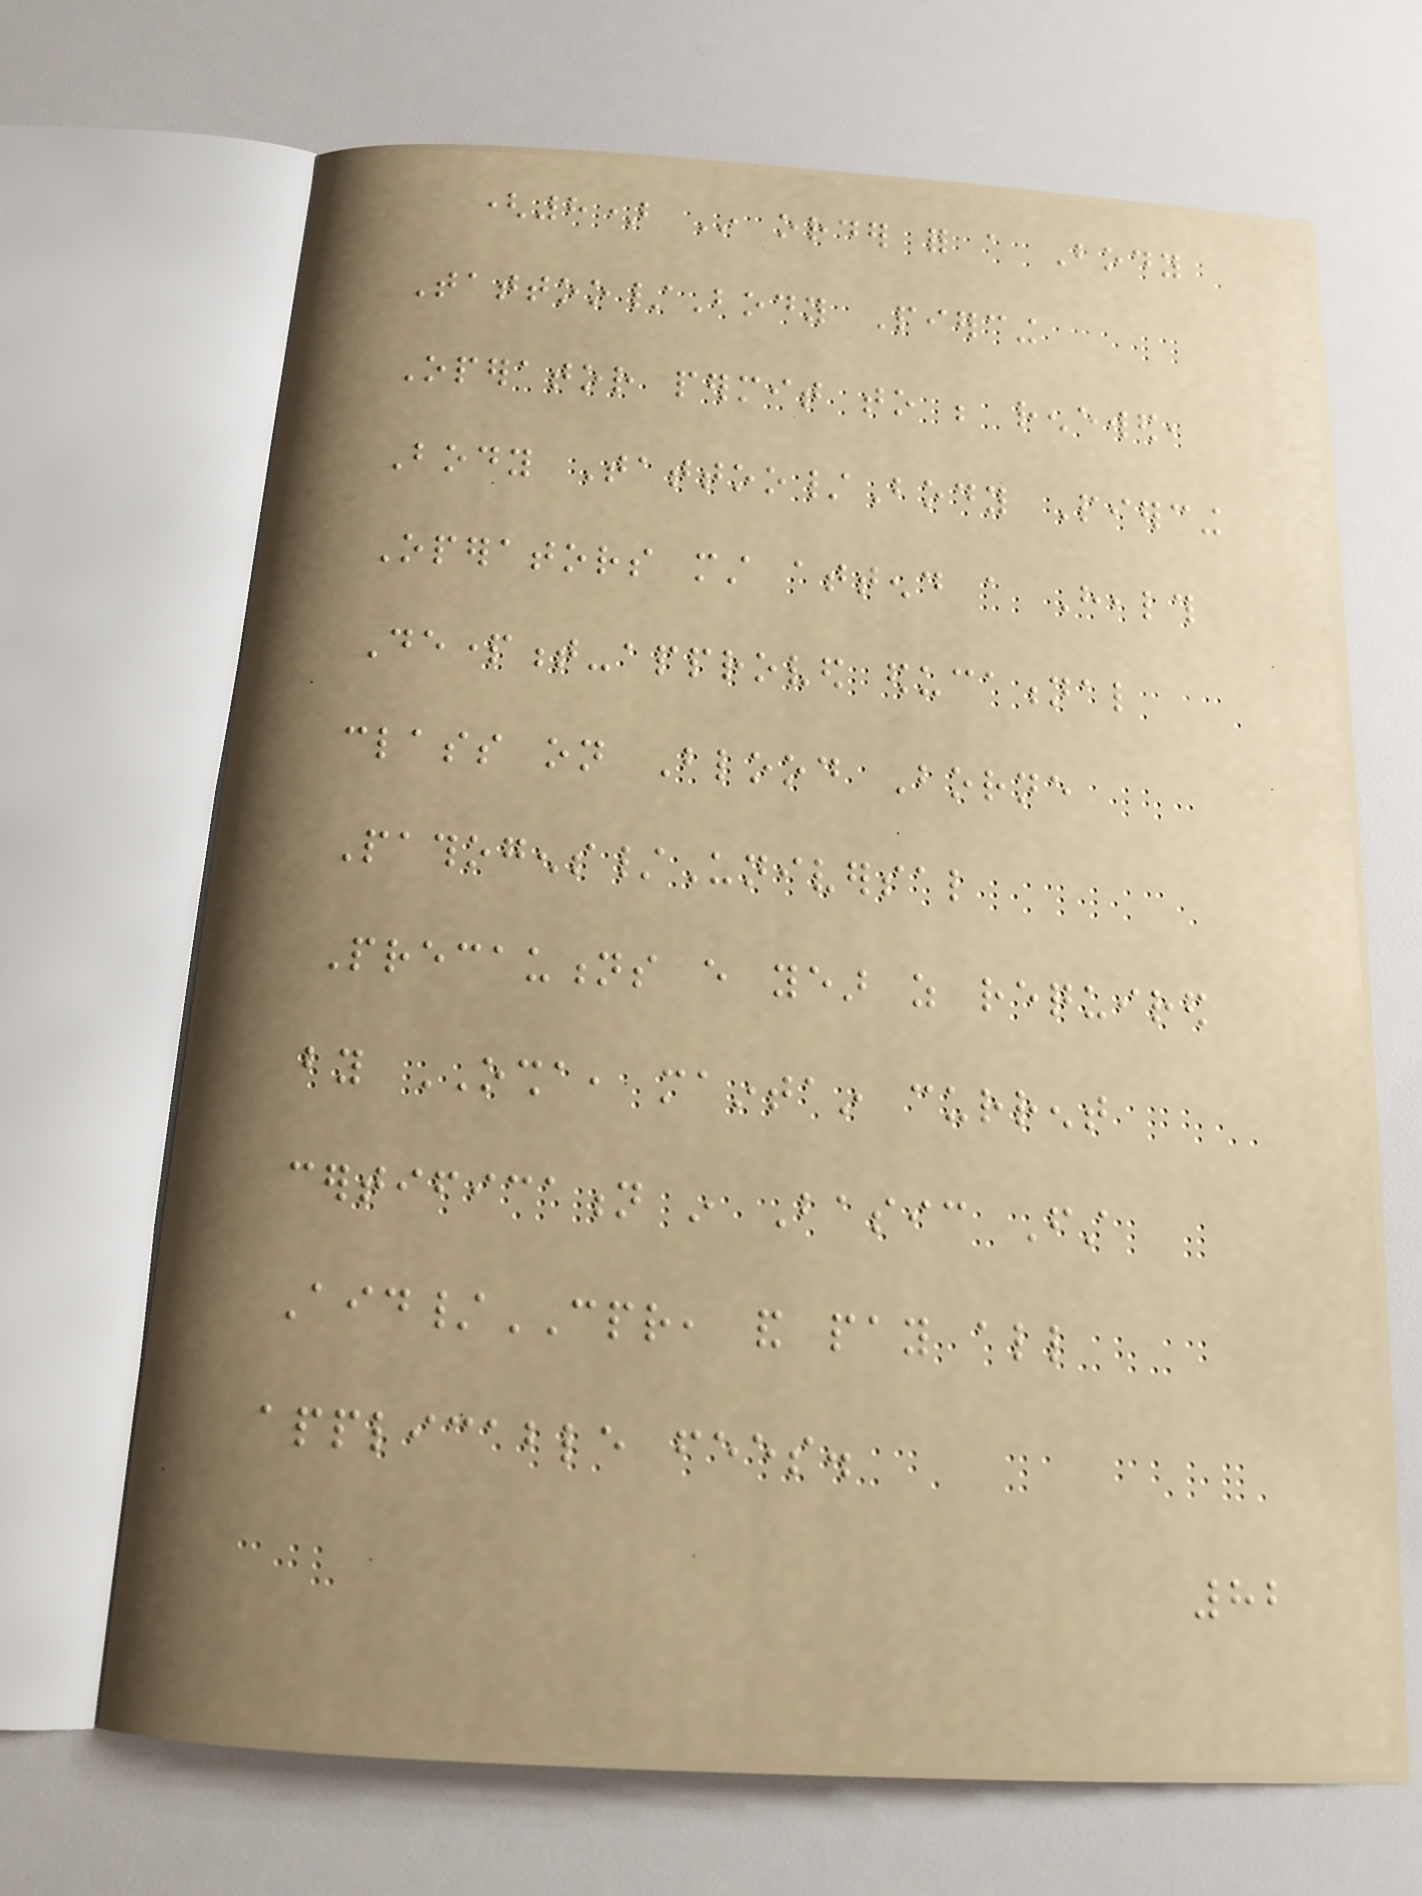(8) In order for a Body
Tattoo/Body Piercing
Operator permit to be renewed,
Body Tattoo/Body Piercing
Operators must attend a Health
Department-approved educational
class on Blood Borne
Pathogens/Universal
Precautions every year as required
by OSHA, maintain current
certification in Basic First
Aid/CPR, and pay all
applicable fees.
82
